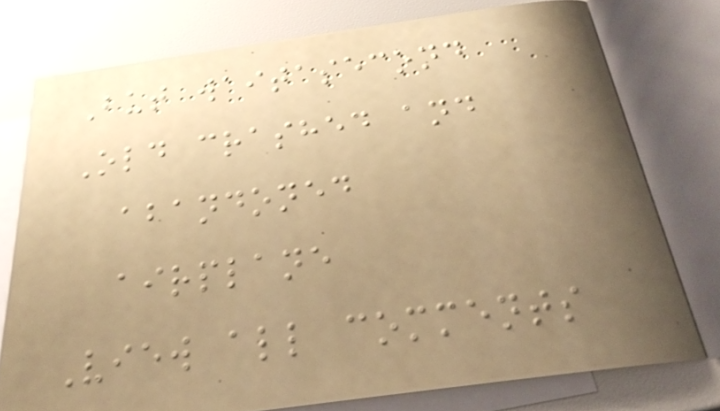But waitasecond
Old crashed and
abandoned
airplane
View all comments
